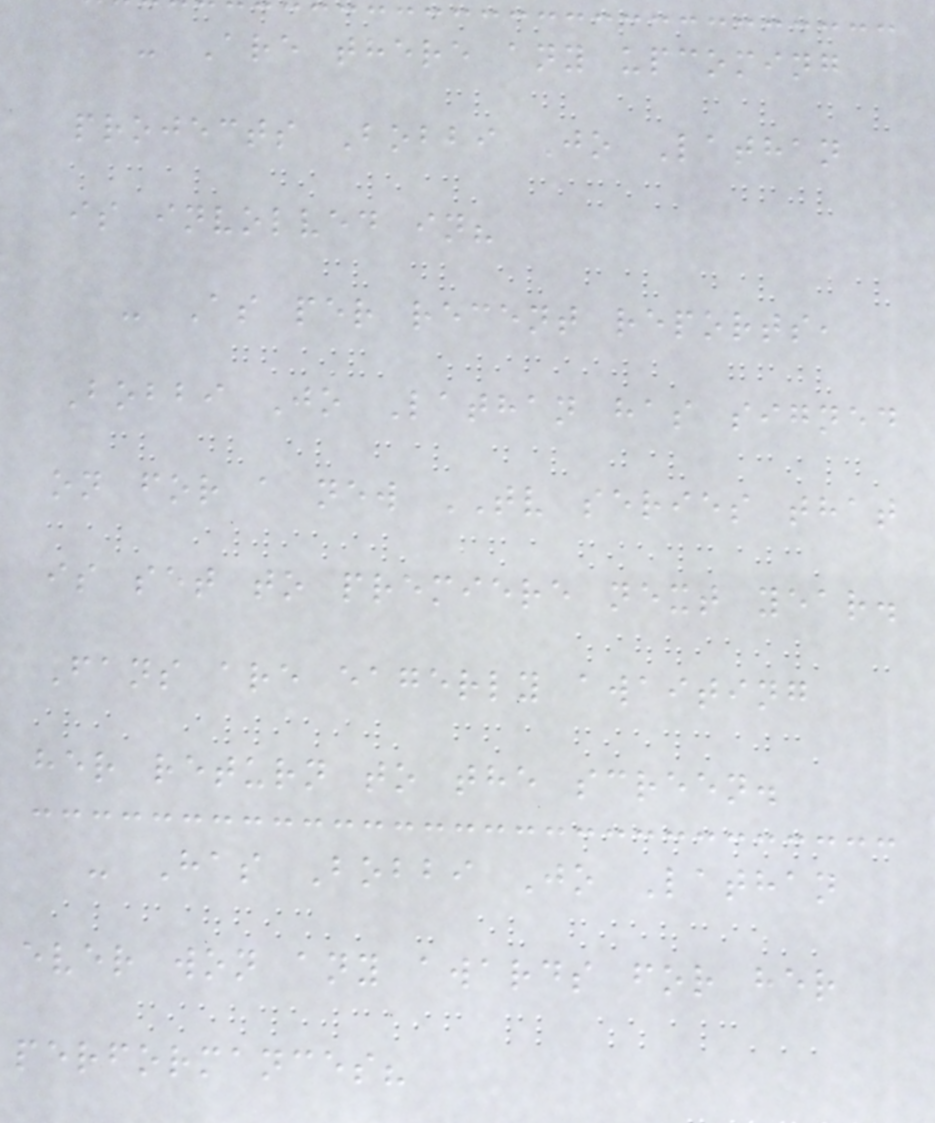- Are there any upcoming
projects Bobbi Jo Lathan
is involved in?
- As per recent reports,
Bobbi Jo Lathan has signed
on for a new TV series that
is set to premiere next year.
Fans are eagerly awaiting
her return to the screen.
- Has Bobbi Jo Lathan
ever won any awards for her
performances?
